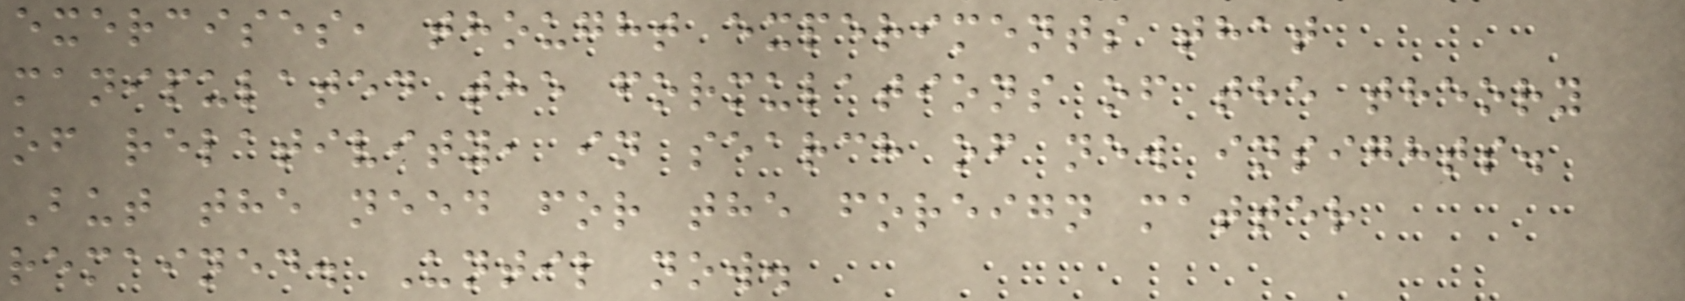exercises, thought experiments that
manipulated the formulations of the theory
of relativity, in search of new insights.
But the need for the foreign matter
remained. Until now.
